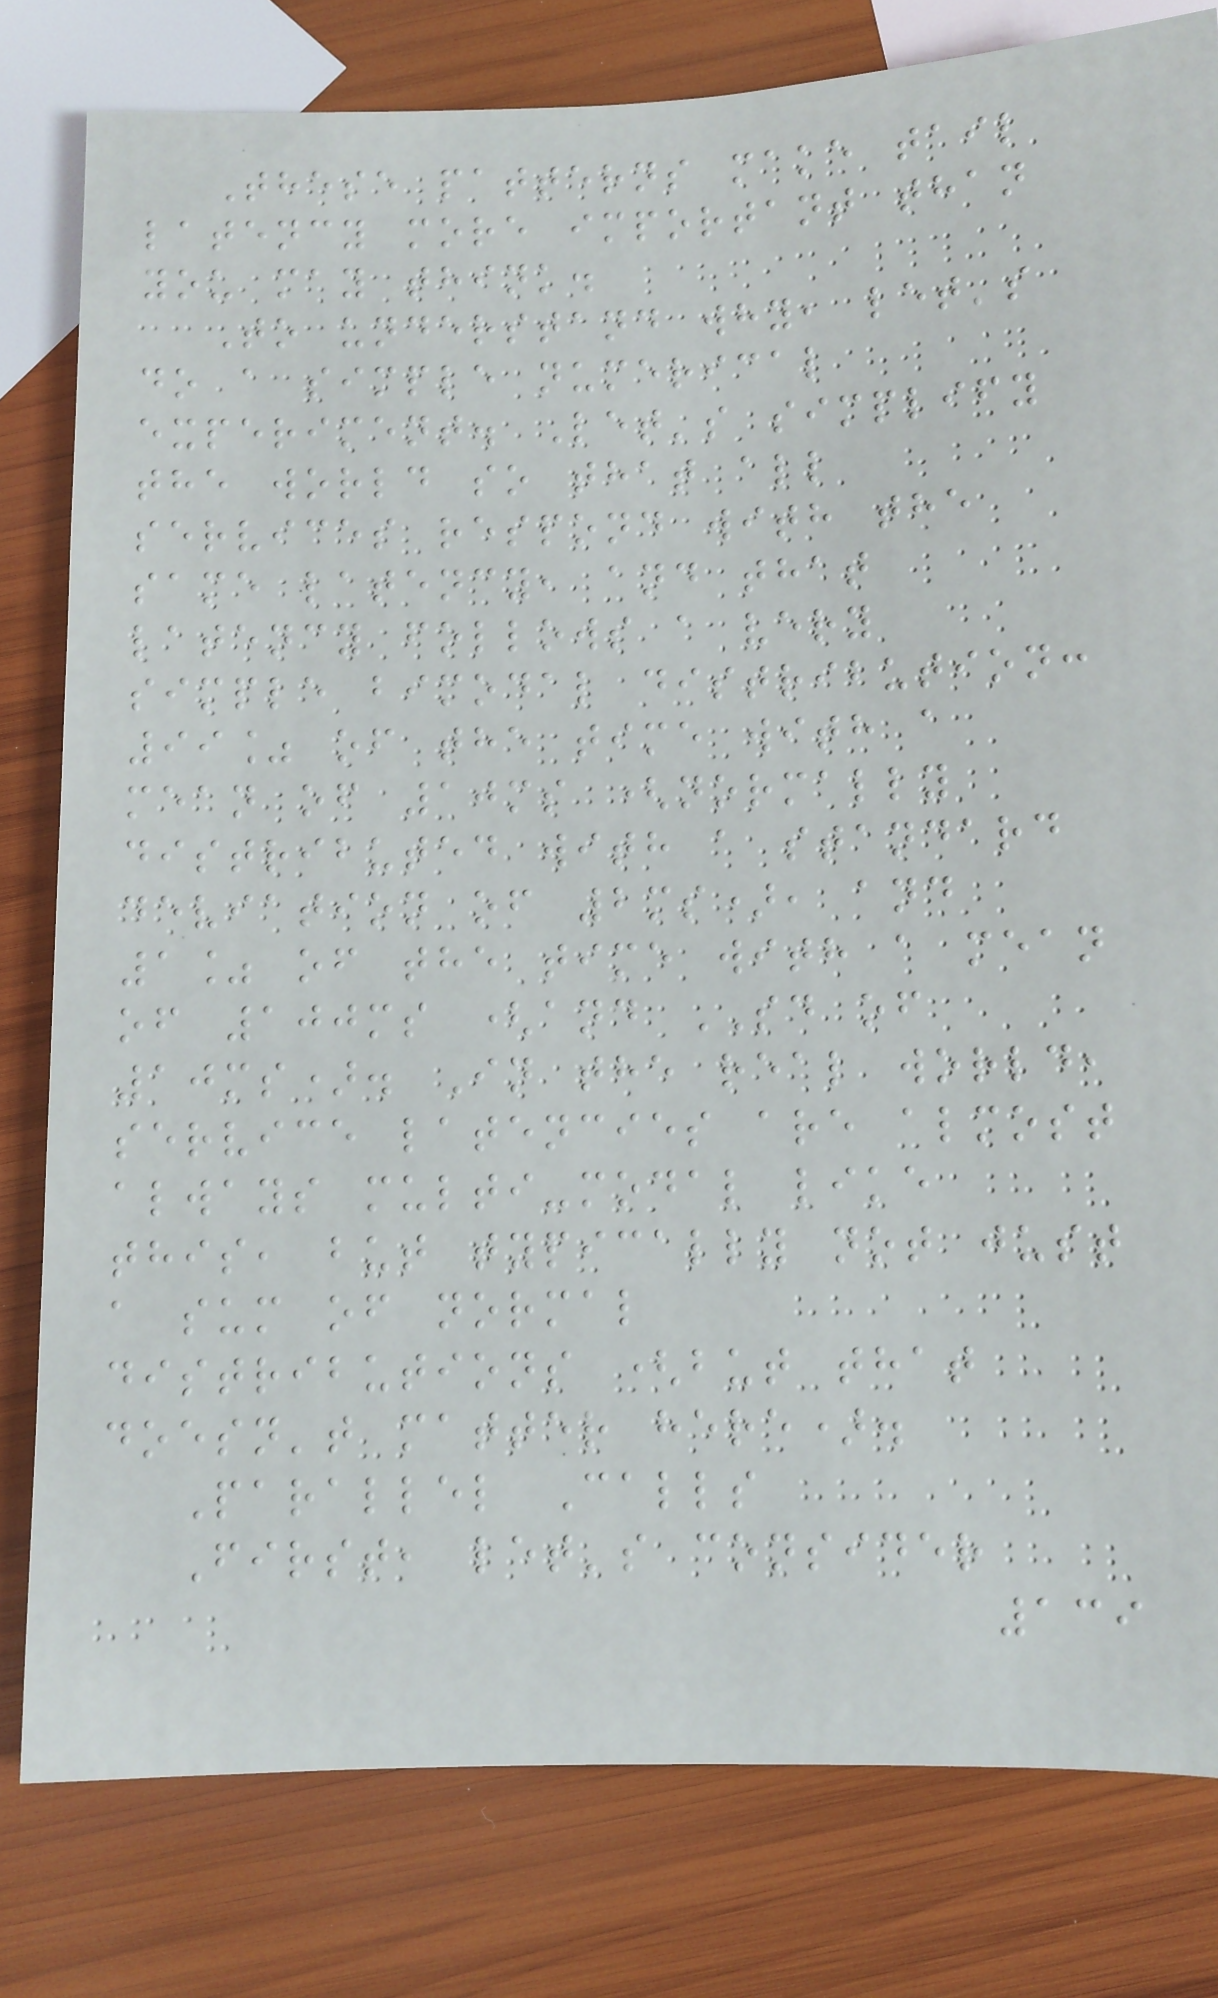These patterns make tail
latency more important than
you may think.
To understand why, let's
do a simple numerical
experiment. Let's simplify
the world so that all
services respond with the
same latency, and that
latency follows a very
simple bimodal distribution:
99% of the time with a
mean of 10ms (normally
distributed with a standard
deviation of 2ms), and
1% of the time with a mean
of 100ms (and SD of
10ms). In the real world,
service latencies are almost
always multi-modal like
this, but typically not just
a sum of normal
distributions (but that
doesn't matter here).
Parallel Calls
First, let's consider
139
